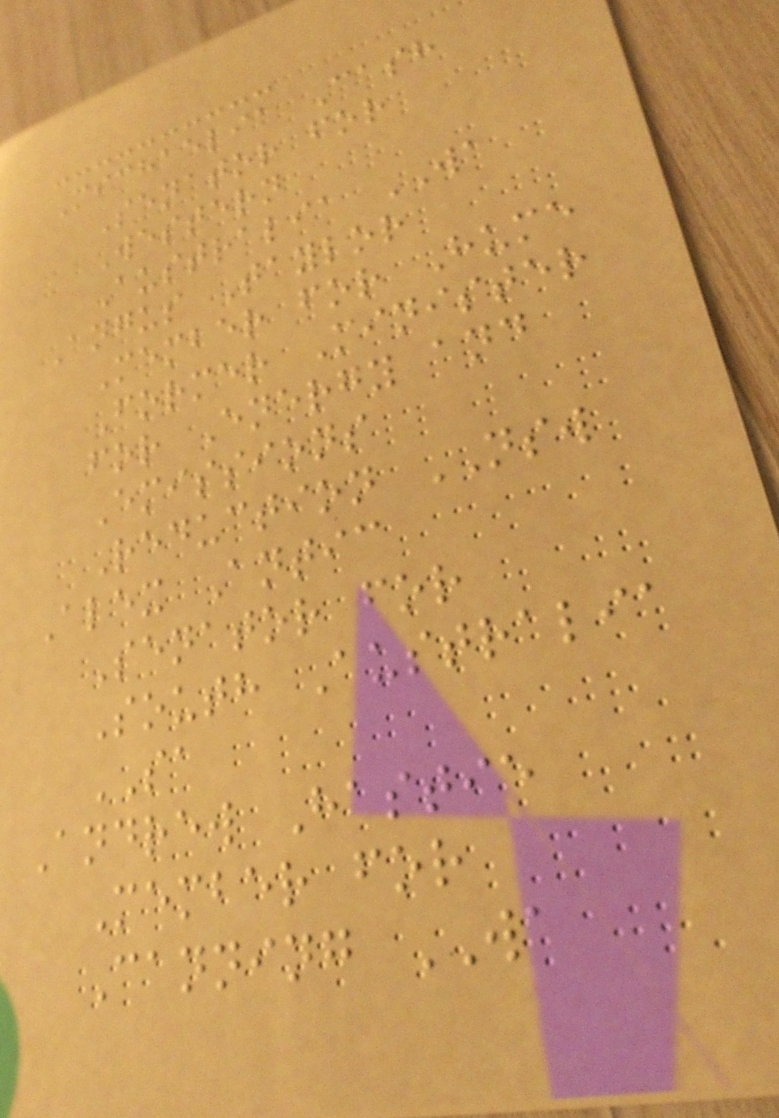Michaelia Cash
Senator for
Western
Australia WA
Angus Taylor
Member for Hume
Former Minister
for Energy and
Emissions
Reduction NSW
Alex Antic
Senator for
South Australia
SA
Andrew Hastie
Member for
Canning WA
